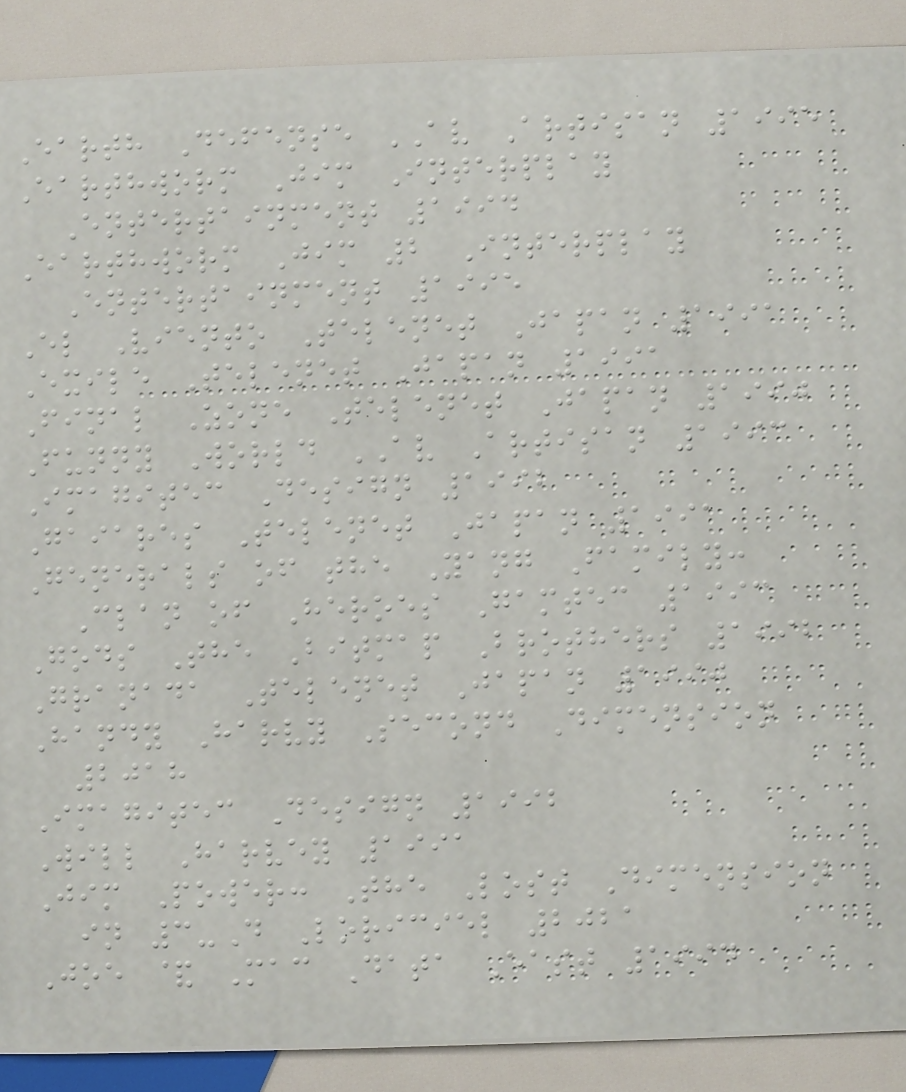Earth Defense AV Artisan 1995
Earthworm Jim Interplay
Entertainment 1994
Earthworm Jim 2 Interplay
Entertainment 1995
El Viento Telenet Japan 1991
Exile Telenet Japan 1991
Final Zone Telenet Japan 1990
Funny World AV Artisan 1993
Imagitec Design 1992
Gaiares Telenet Japan 1991
Generals of the Yang Family:
Clan of Heroes Gamtec 1993
Gods The Bitmap Brothers 1992
Granada Telenet Japan 1990
Handy Harvy Second Dimension
2018
Imagitec Design 1992
Will Harvey 1991
Jim Power: The Lost Dimension
in 3-D Loriciel 2021
Joe & Mac Data East 1994
